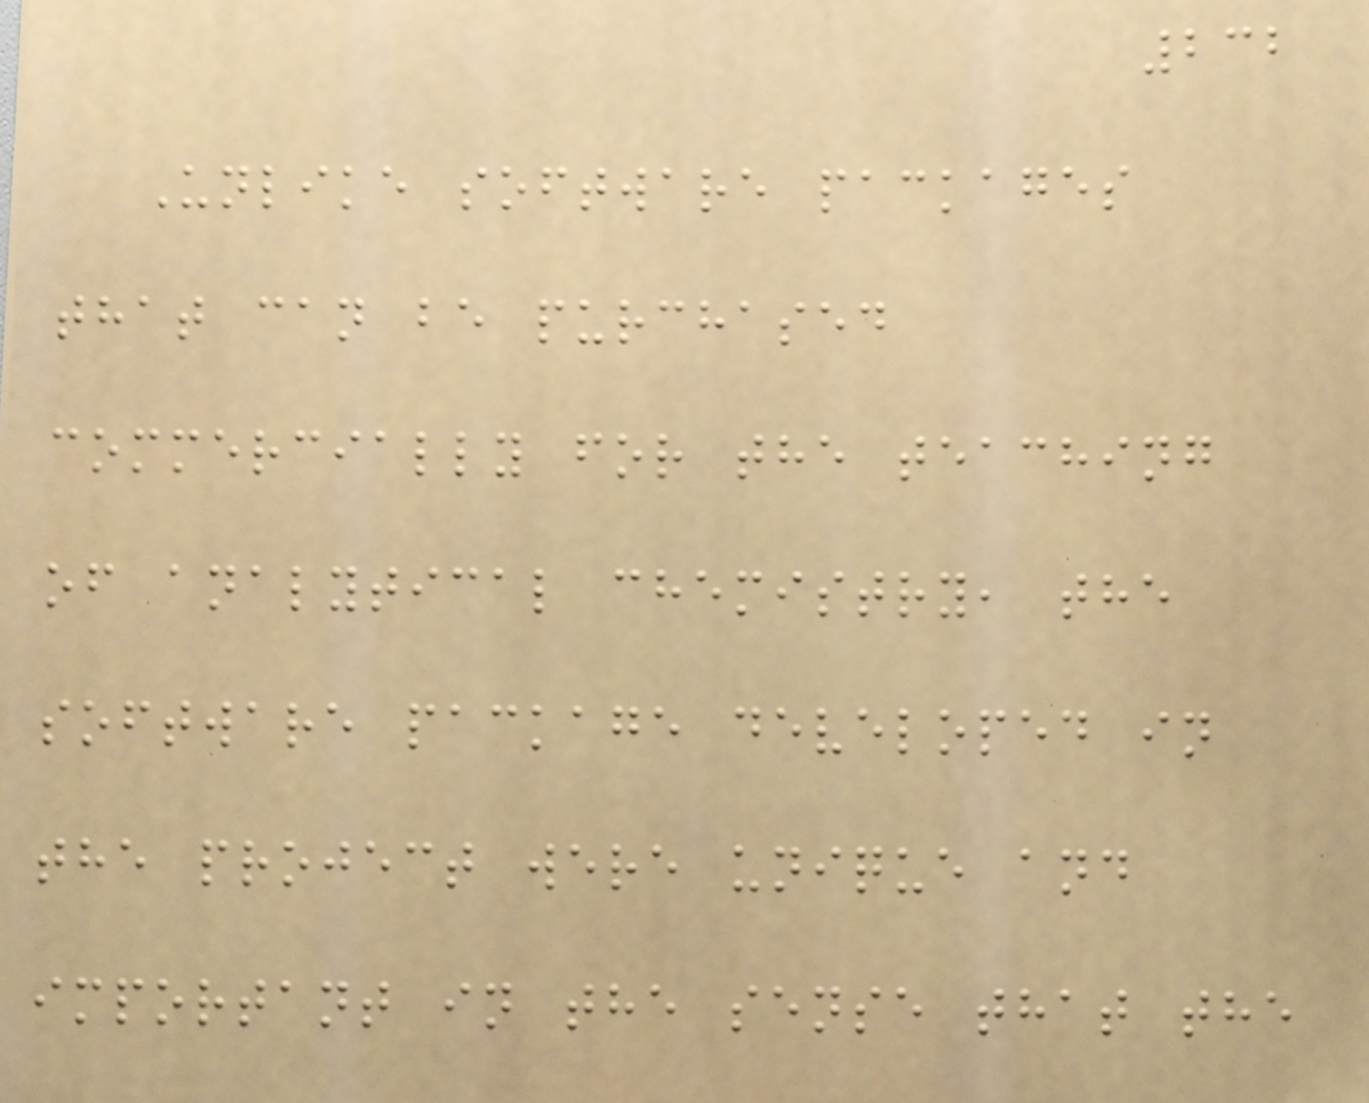232
Unlike software packages
that can be purchased
commercially for the teaching
of analytical chemistry, the
software package developed in
the project were unique and
important in the sense that the
